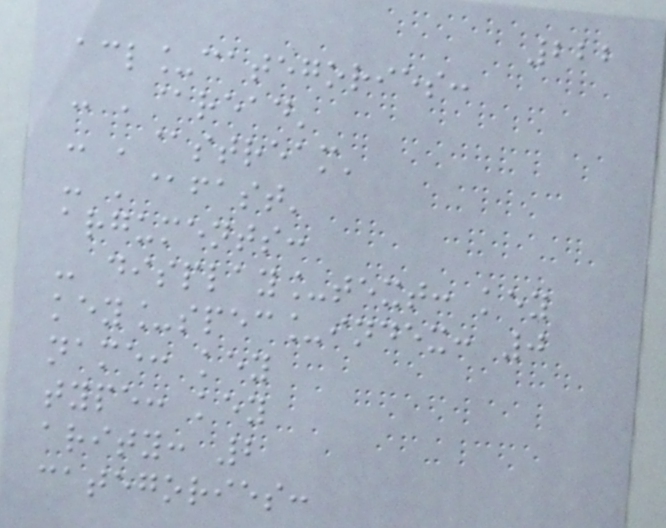222
acl_categories:
- '@read'
- '@stream'
- '@fast'
arguments:
- display_text: key
key_spec_index: 0
name: key
type: key
arity: 2
categories:
